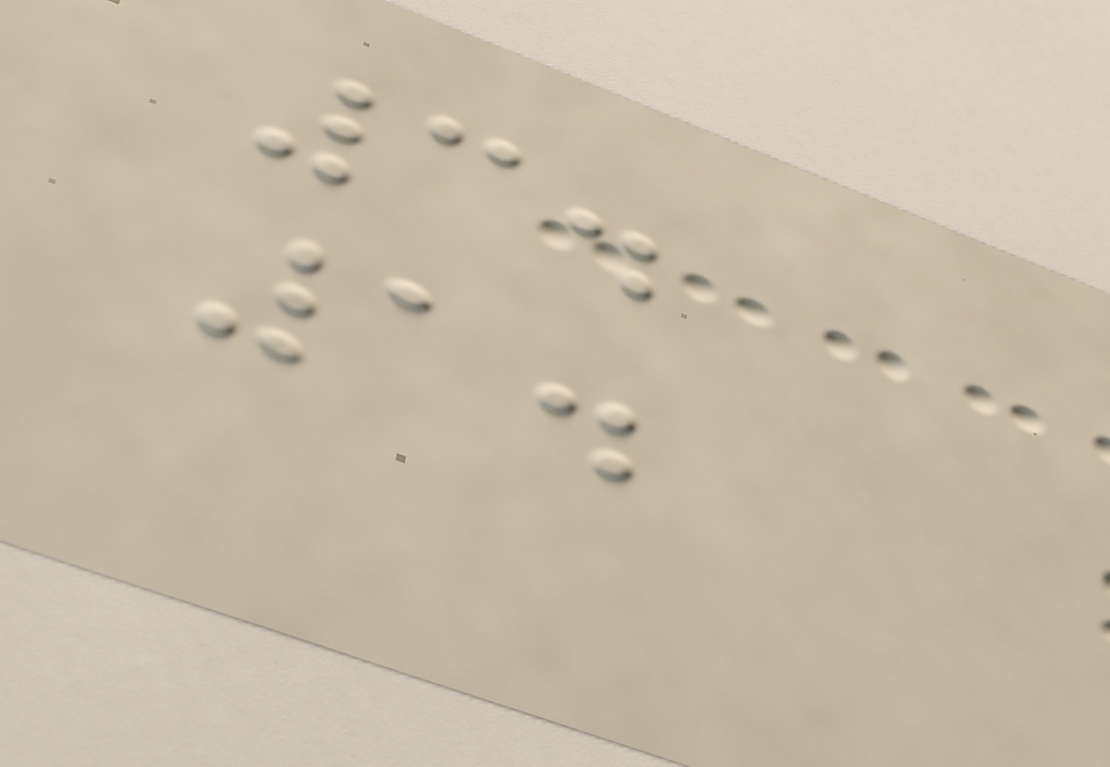3.
1.
